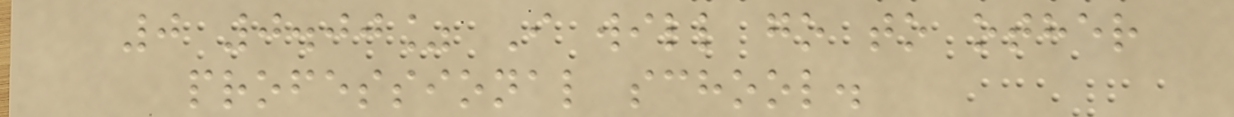0 0.00% I will go to other
professional school.
